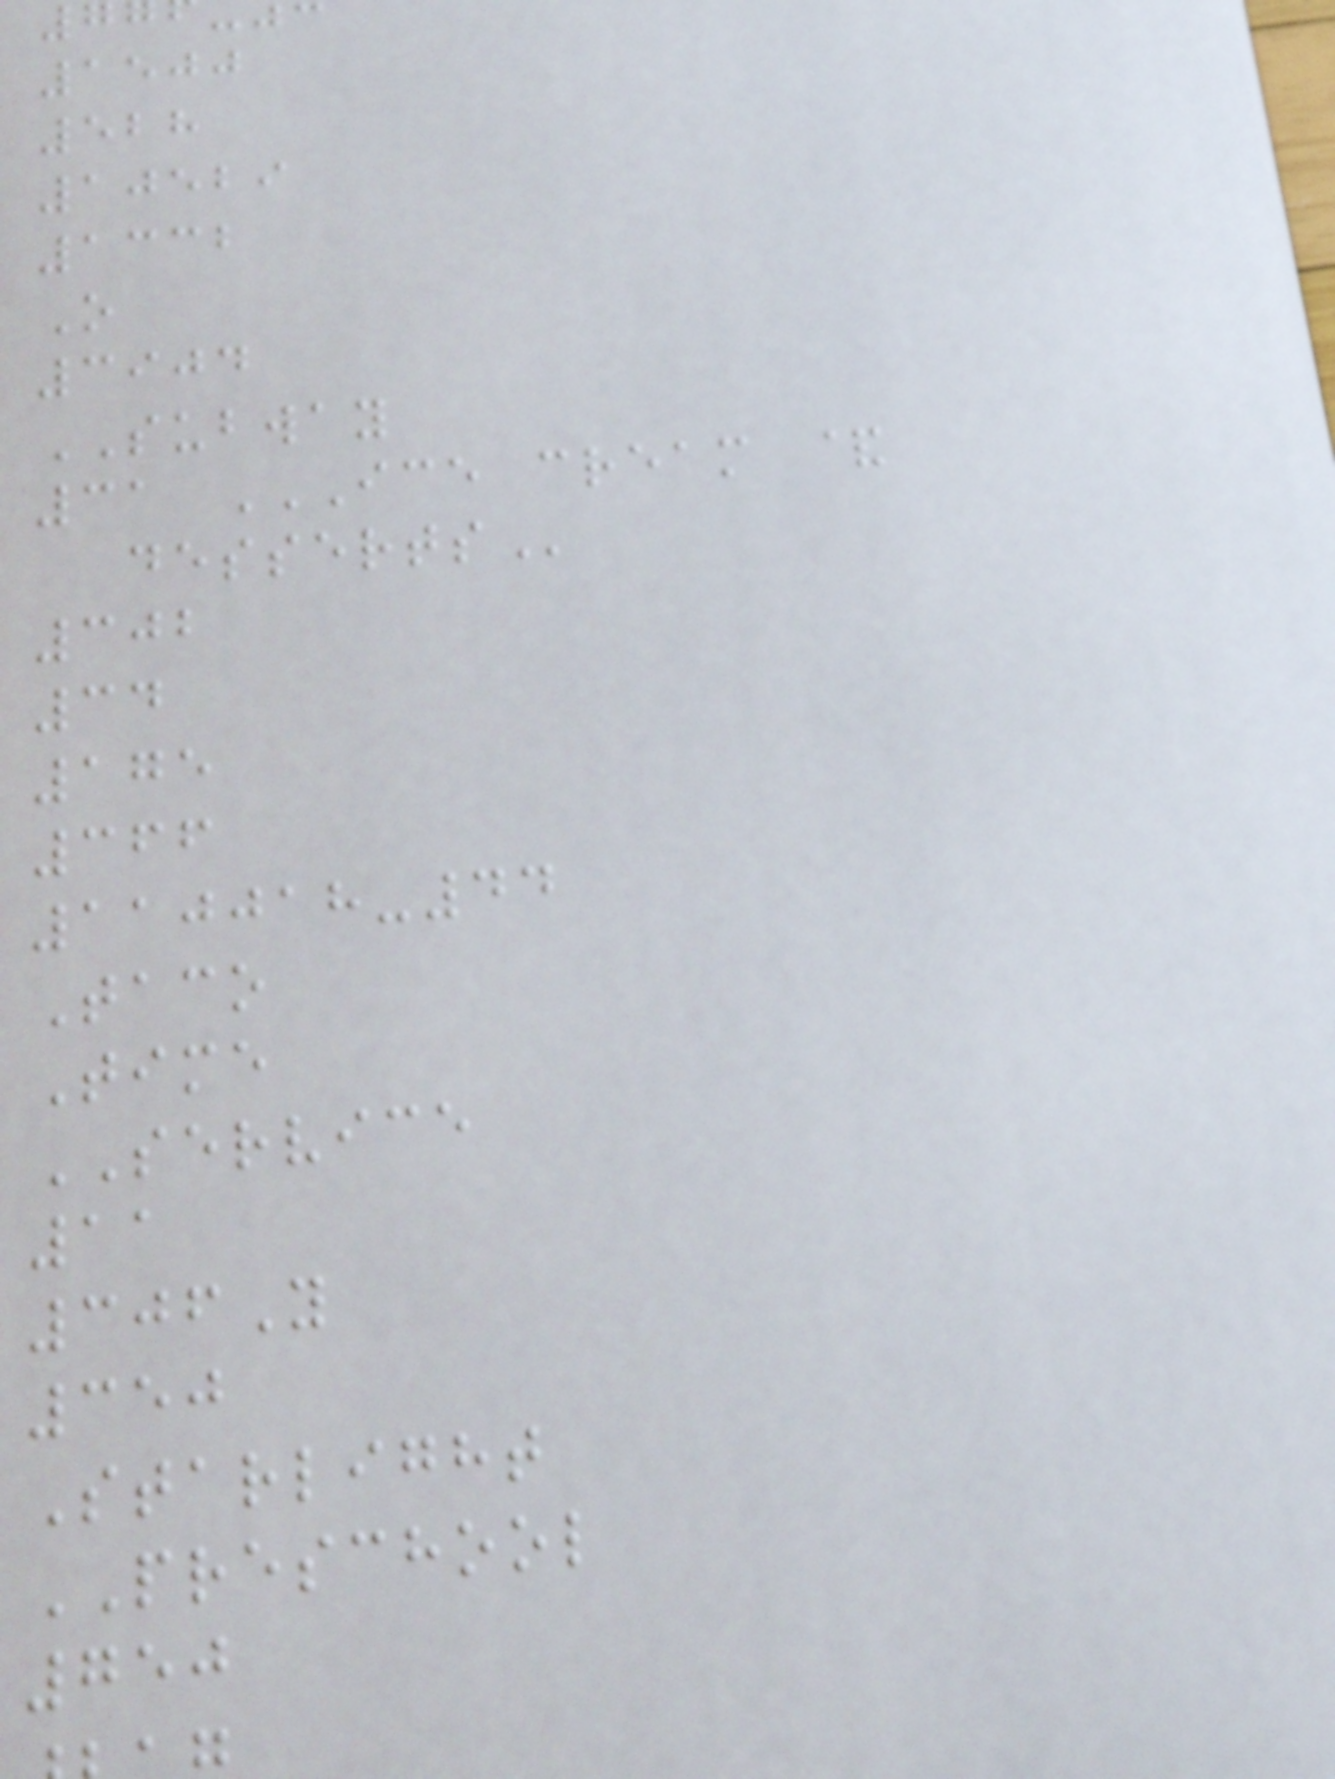1500
528
10529
1332
O
3904
SUBWAY
31 ICE CREAM &
302
34
175
366
110018-44
Taco
Time
SERVICE
11
306Y
350
Starlight
PRESCHOOL
750
